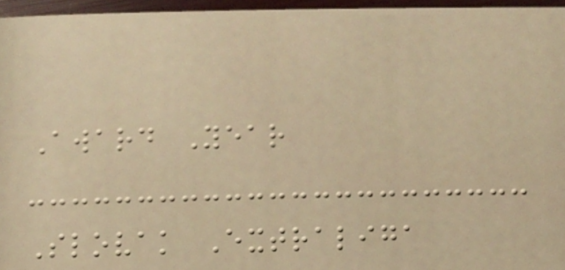Award Year
Slovak Extraliga
